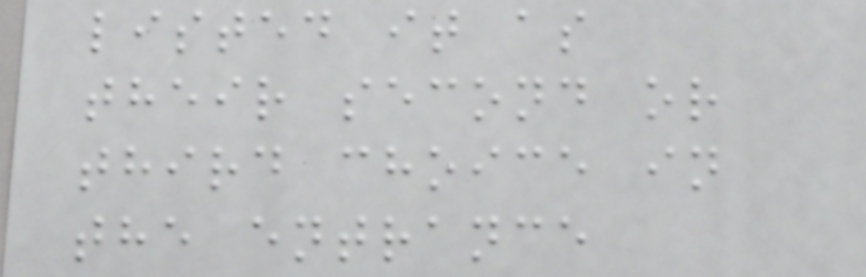listed it as
their second or
third choice in
the entrance
